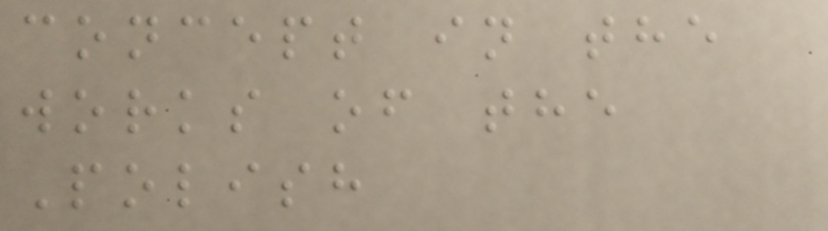concept in the
works of the
Polish
